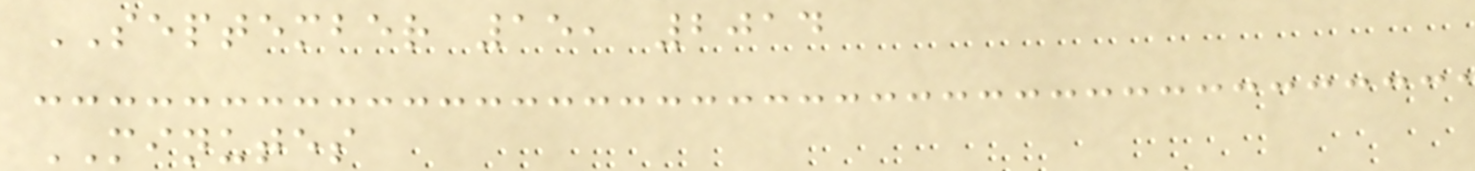SEPTEMBER 15, 2014
MINUTES
